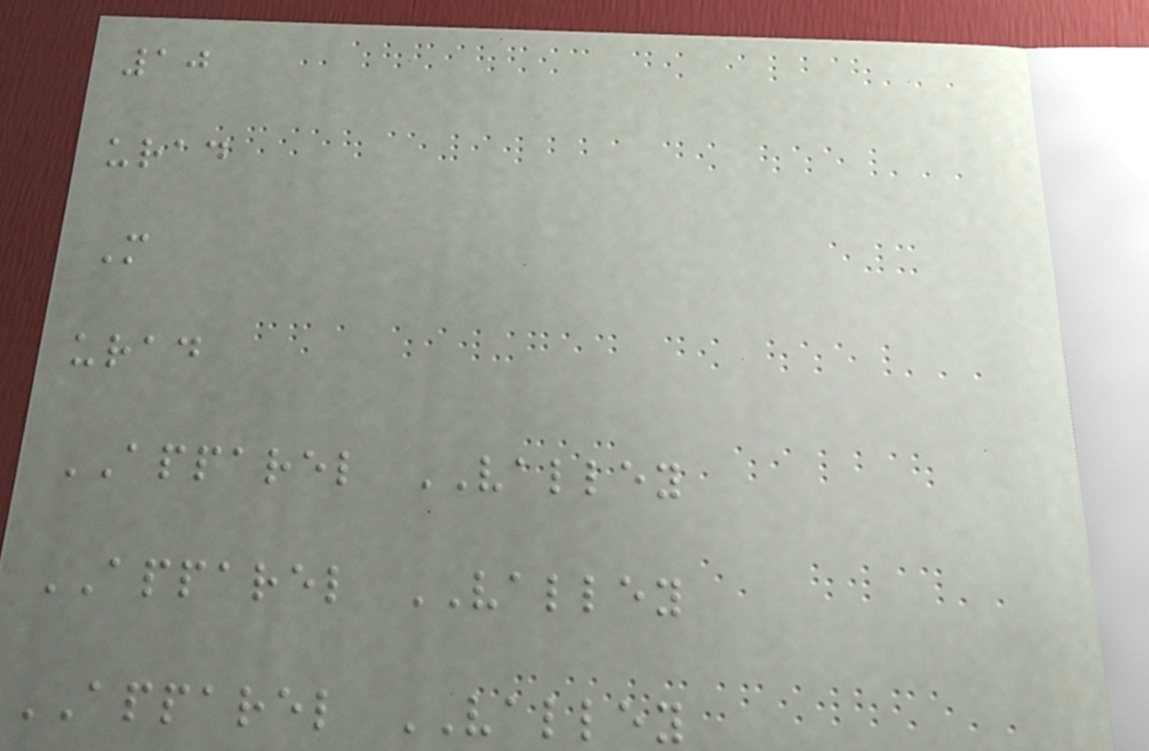10
urad
M
urad
APPAREL VALLEY
APPAREL VALLEY
APPAREL VALLEY
